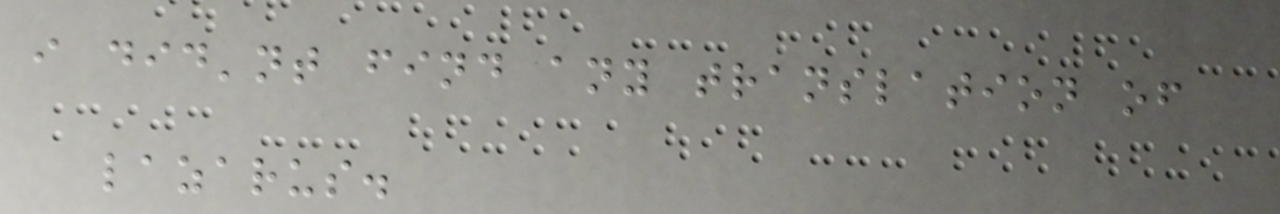i did'nt find any translation of
lazarus.
